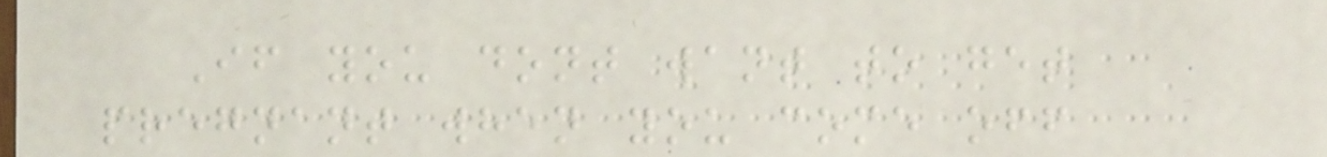If you dont want to get
pregnant when you come off
